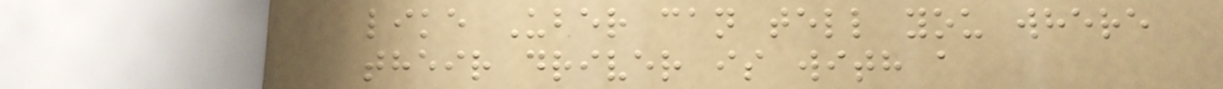like Uber can tell you where
their driver is with a
